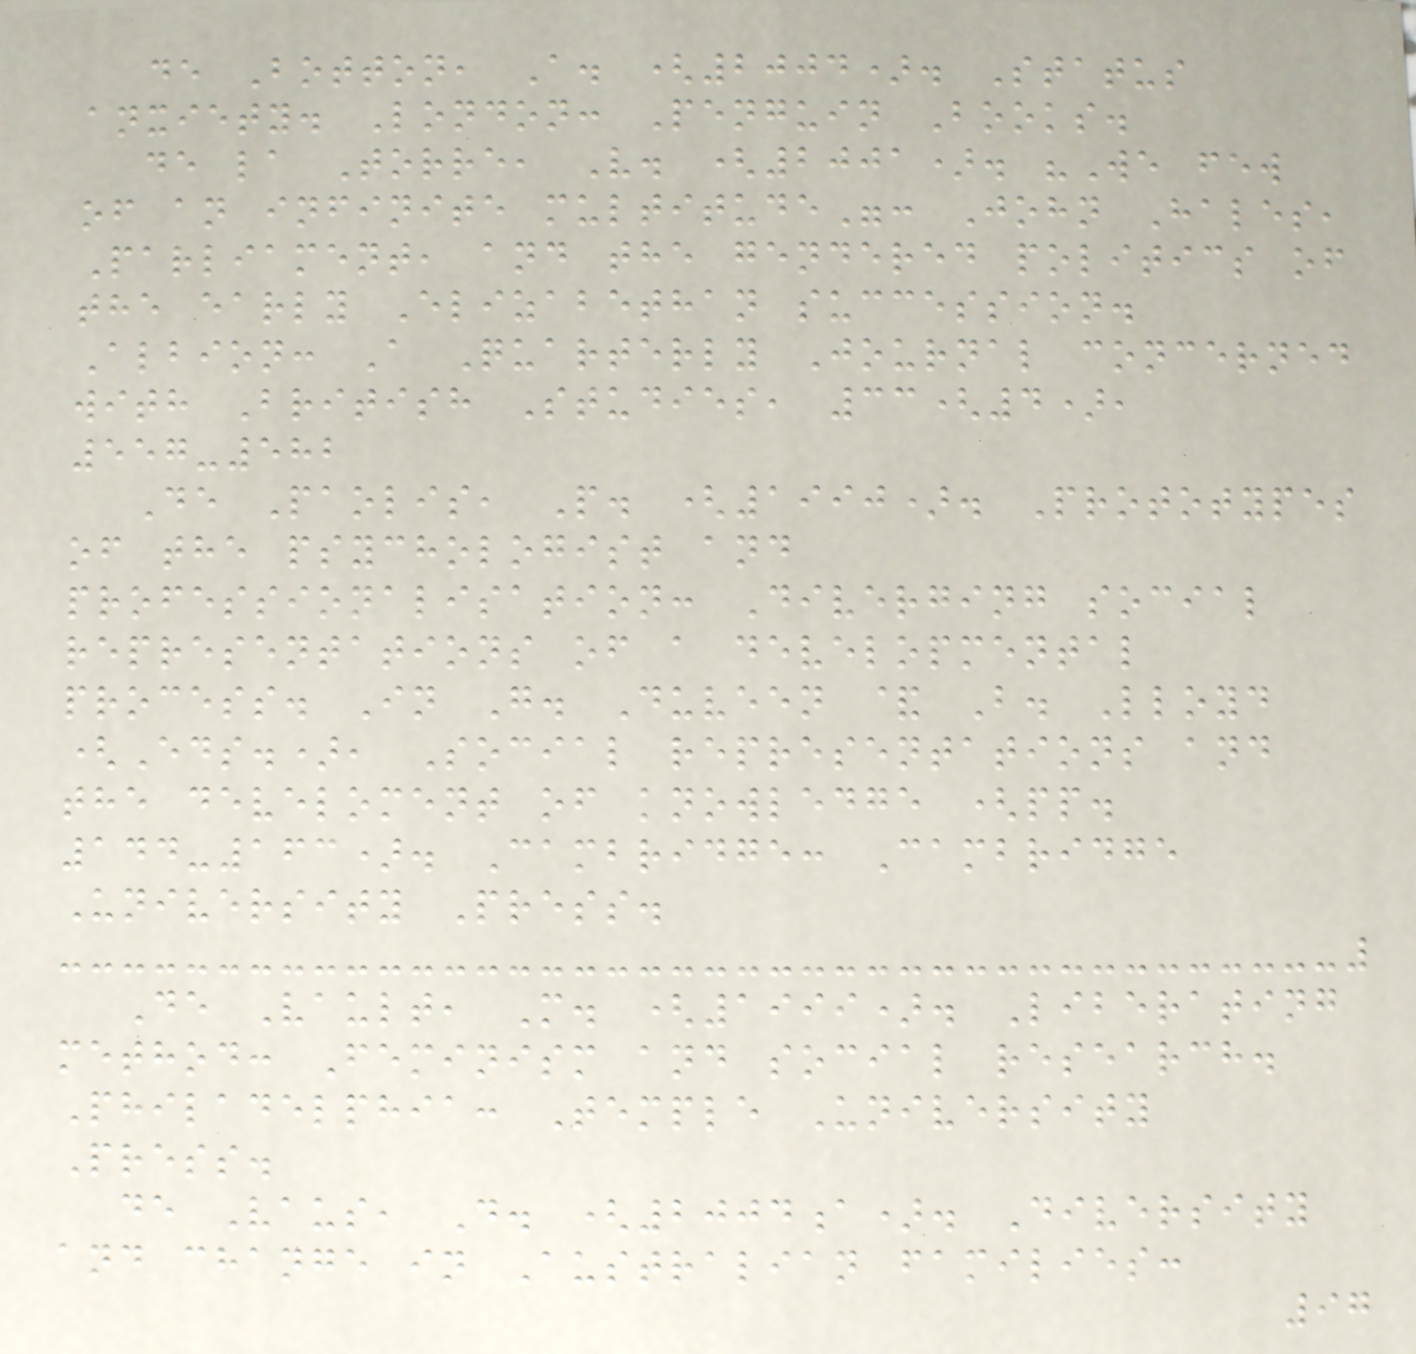de Botton, A. (2004). Status
anxiety. London: Penguin Books.
de la Torre, V. (2001). "We few
of an infinite multitude": John Hales,
Parliament, and the gendered politics of
the early Elizabethan succession.
Albion: A Quarterly Journal concerned
with British Studies, 33(4),
557-582
De Paolis, P. (1990). Prototypes
of the psychologist and
professionalisation: Diverging social
representations of a developmental
process. In G. Duveen & B. Lloyd
(Eds.), Social representations and
the develoment of knowledge (pp.
144-163). Cambridge: Cambridge
University Press.
De Vault, M. (1999). Liberating
method: Feminism and social research.
Philadelphia: Temple University
Press.
de Vaus, D. (2004a). Diversity
and change in Australian families:
97
